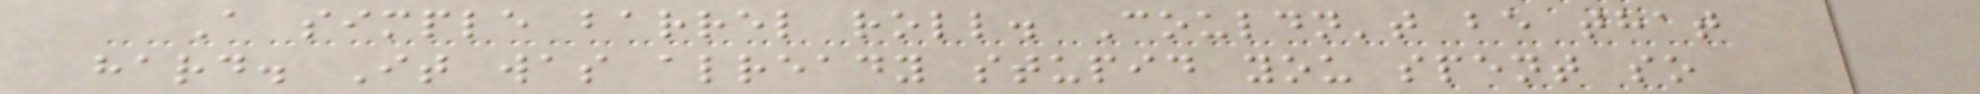A simple barrel roll. Couldn't be that
hard. It was already stupid you spent so
